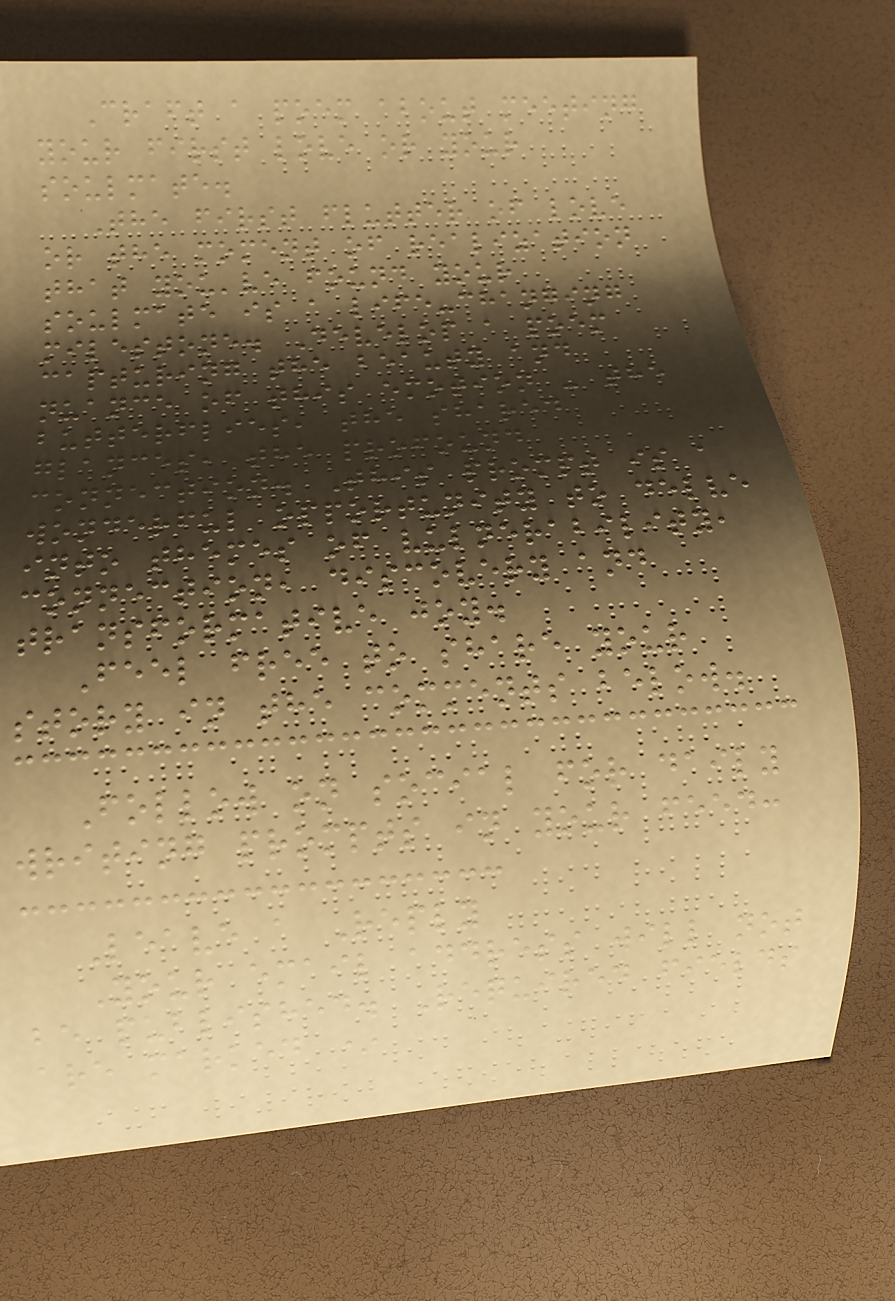Craft a poem about meeting
your first love or your
soulmate.
The first flutter of love
or the moment of realization
that you've found your
soulmate is a life-changing
milestone. Develop a poem
capturing the beauty and
nuance of this emotion - the
butterflies, the shared
glances, the profound
connection. This prompt is a
wonderful opportunity to delve
into themes of vulnerability,
connection, discovery and
transformative joy.
Feel free to share your
story in the comments below.
Follow on social for daily
writing prompts in your feed:
Leave a Reply
Your email address will not
be published. Required fields
are marked *
